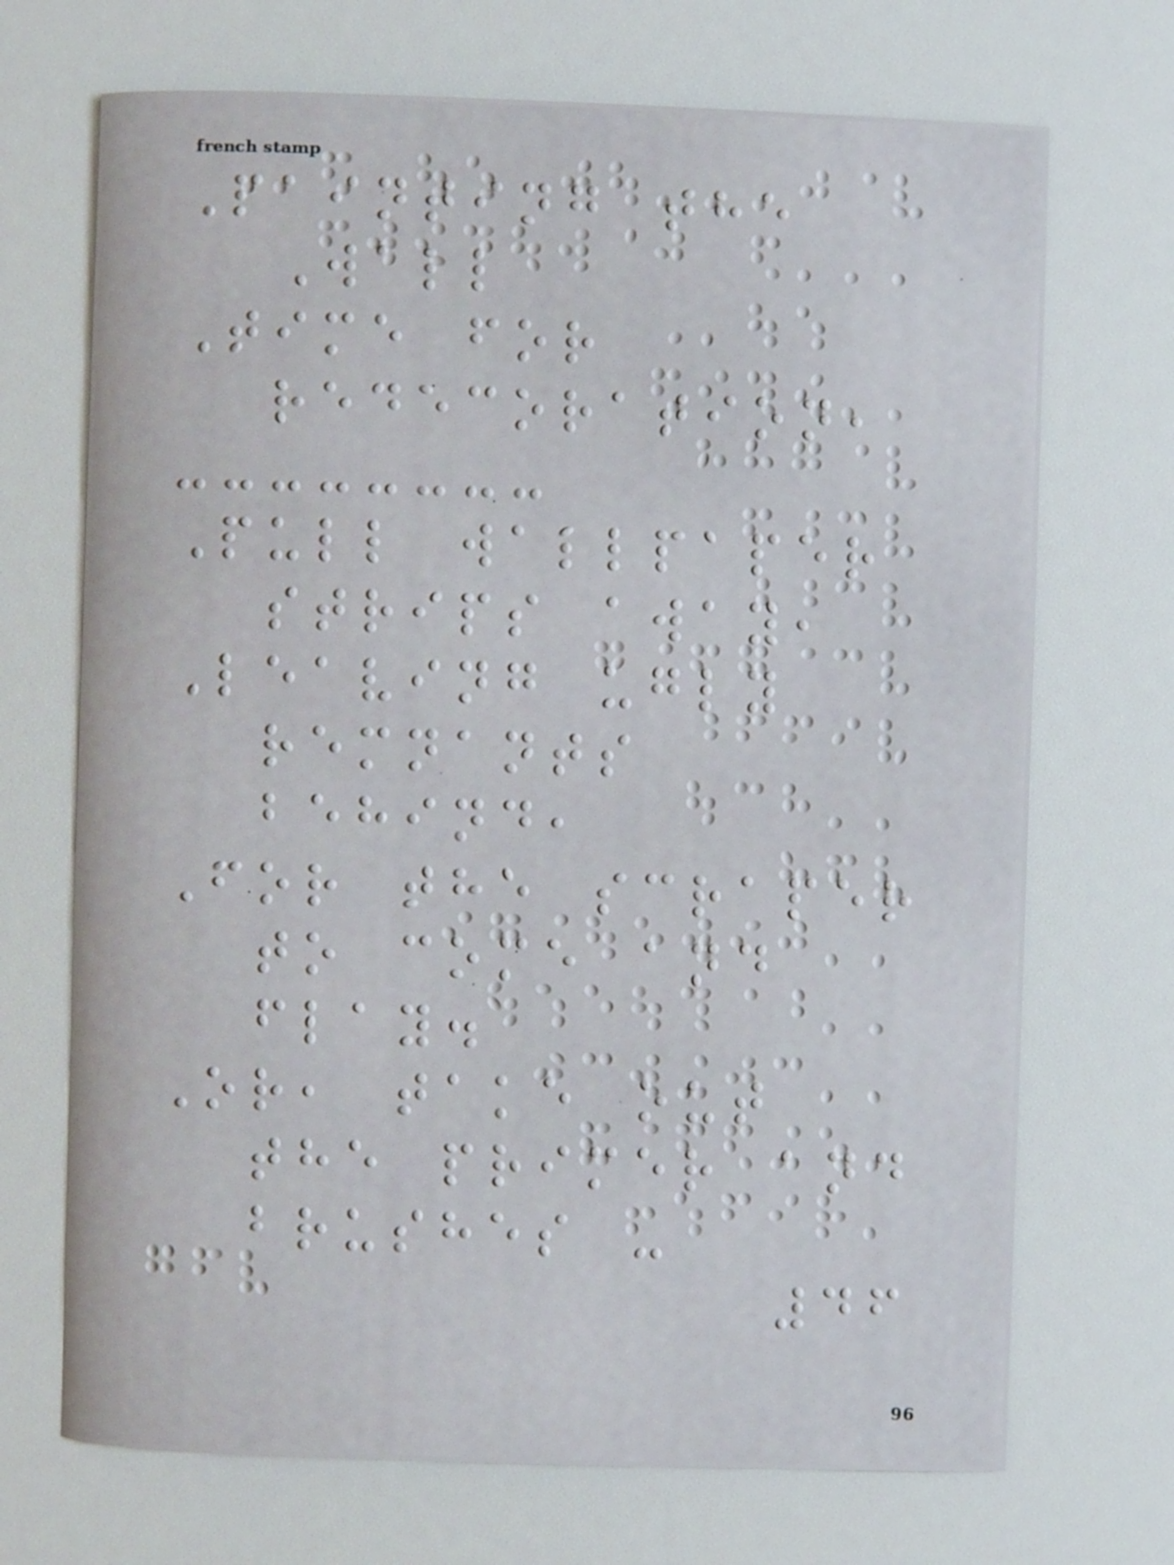Painting the
Wall
Time for
redecoration,
Pull wallpaper
strips away,
Leaving ugly
remnants
behind,
For the scraper
to come and
flay.
Or, take out
the primer and
brushes -
46
